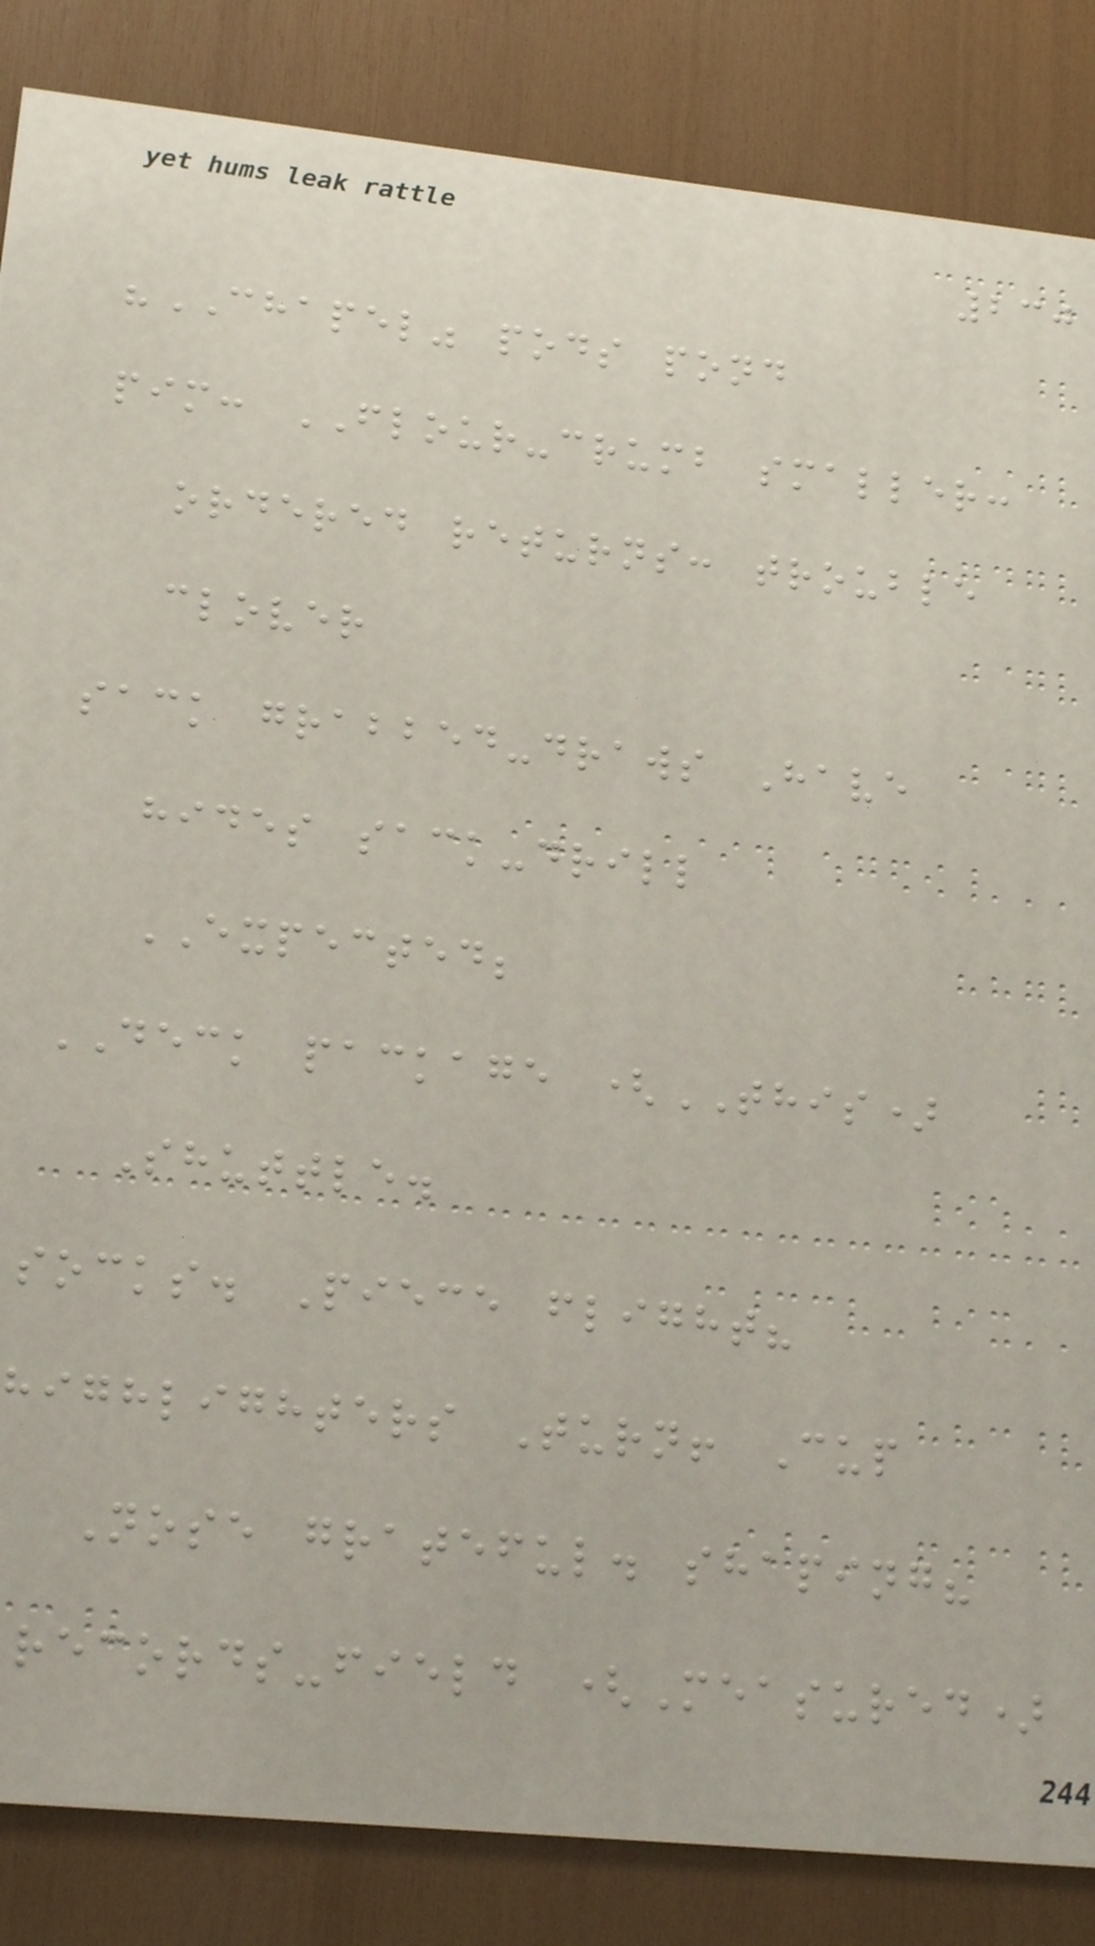230
"CHAPEL" pods pond
pim: FLOUR-crumb smaller:
ordered returns: trouble
clover
sack grabbed-draws Have
hides sack-drill
EXPECTED;
DECK package (THIS)
Shuttle.
socks. Piece flight?
highlighters Turn! Cup
Nose grateful. shaping?
records-field (Measured)
